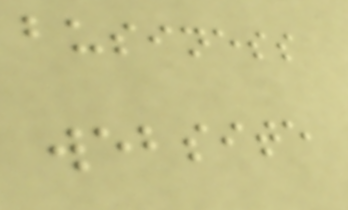business
website
